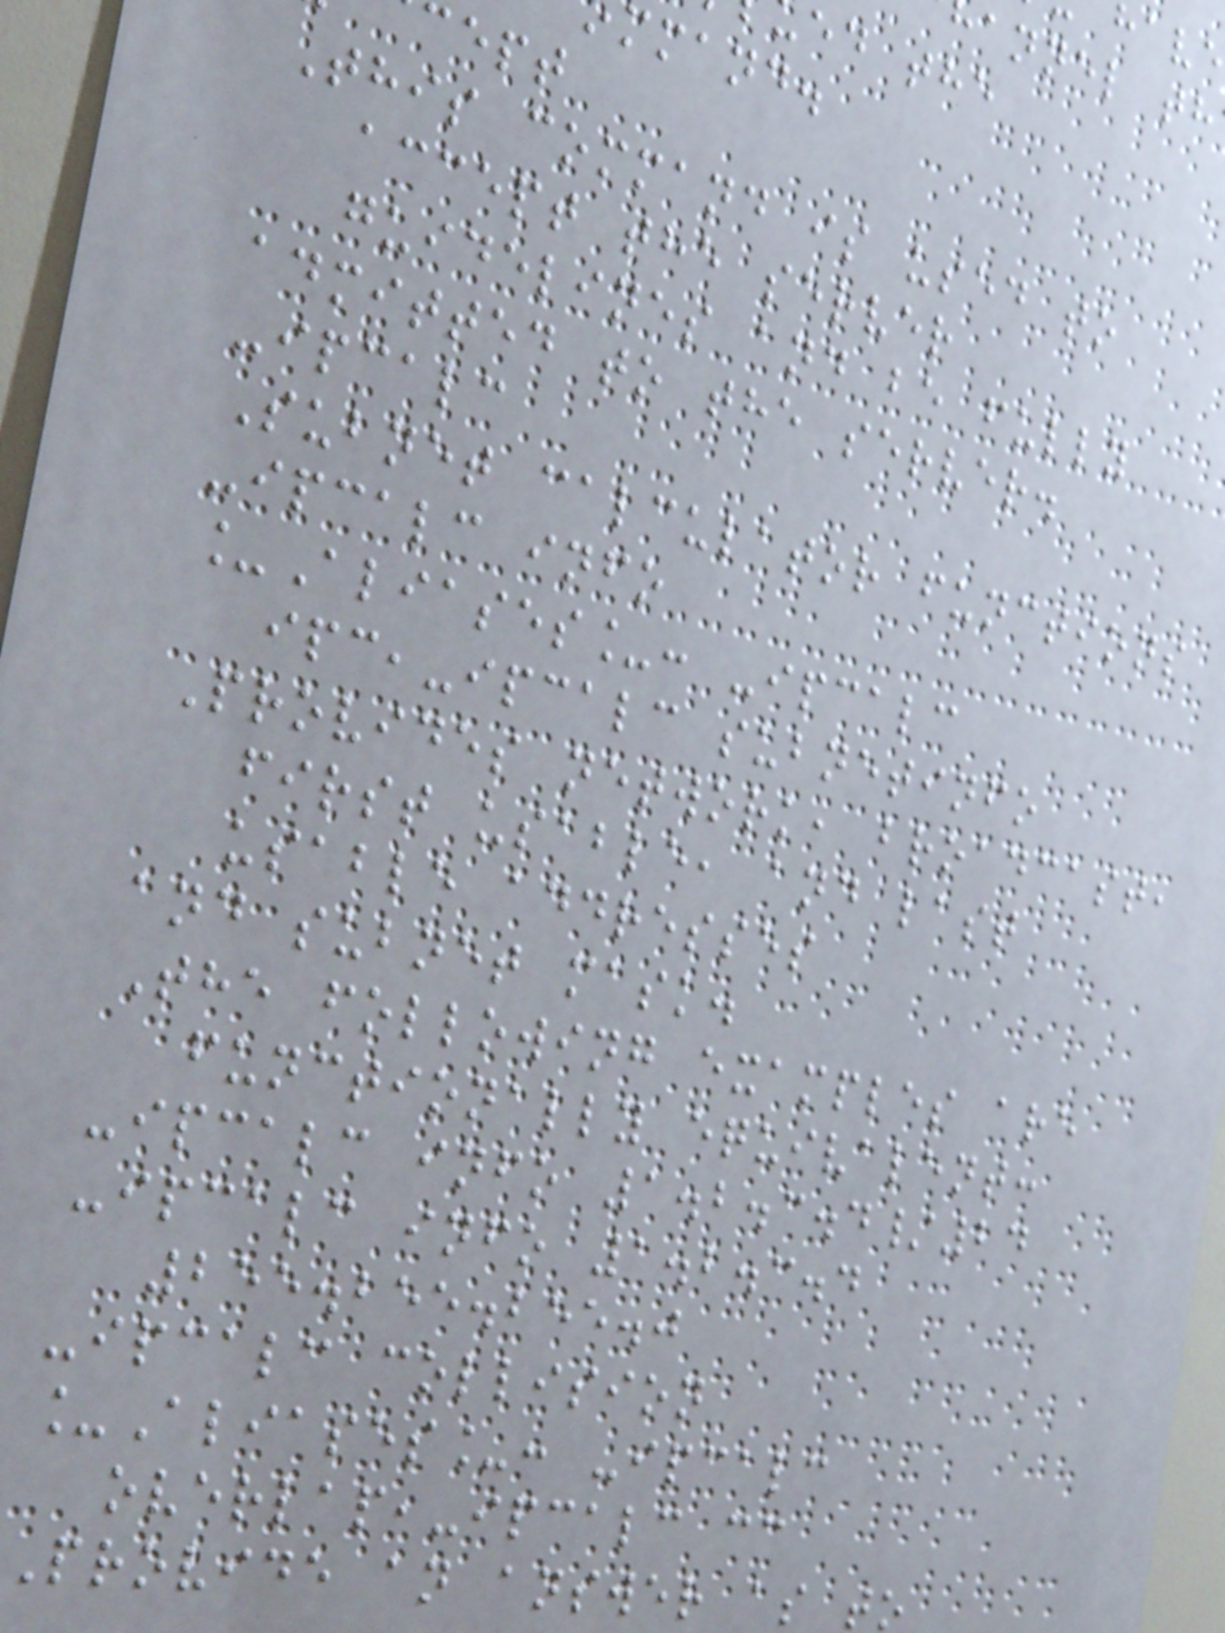annel th
ed the
mmand.
cept
This command is used to
accept the server
guidelines and be fully
admitted to the server.
-ipcalc
Subnet calculator functions
-ipcalc info
_Aliases_: -ipcalc
ipc,-ipcalc subnetinfo
Provides network, broadcast,
first usable, and last
usable addresses
and subnet mask.
The following examples are
functionally equivalent:
-ipcalc info 1.2.3.4/24
-ipcalc info 1.2.3.4
255.255.255.0
-ipcalc collision
_Aliases_: -ipcalc
overlap,-ipcalc cc
Provide an answer as to
